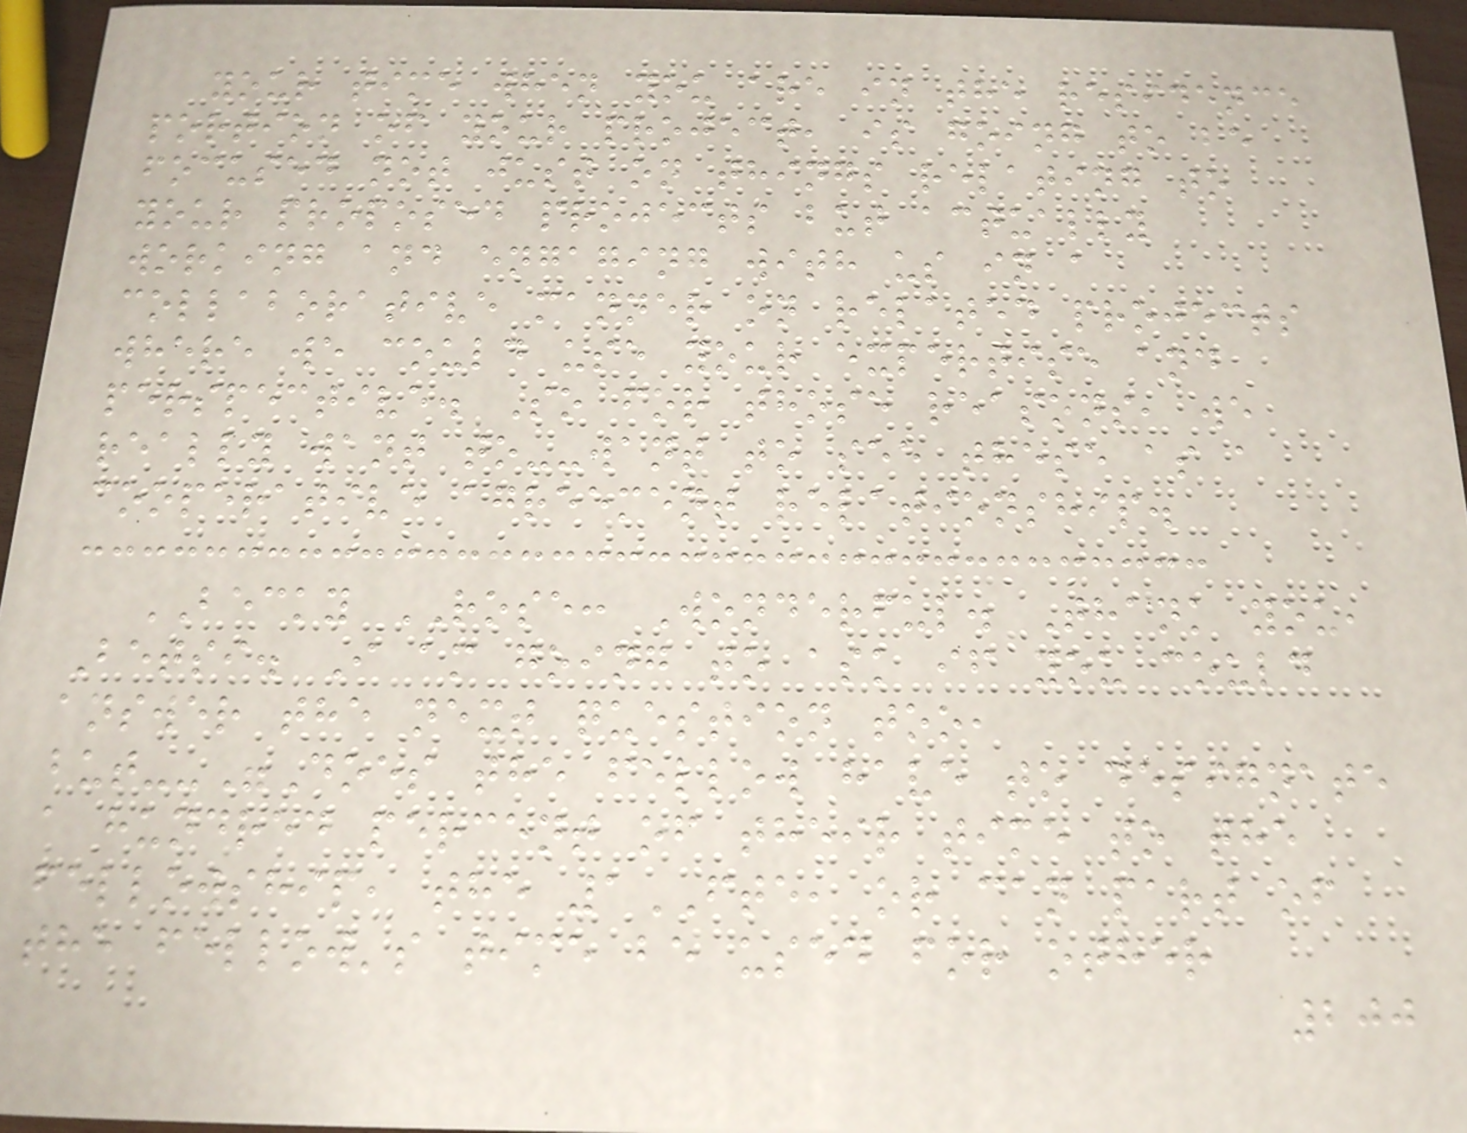your time when you are in the residence
portion of your project, is going to be
focused not just on things relating to
your proposed projects but actually
working and engaging with us in a
collaborative manner on related projects
where we could use your expertise and
perspective. So for those reasons, we
really want to--want to see these as a
cooperative agreement relationship.
BECKY ROSE: Wonderful. Thank you,
Betsi. I am going to ask if you could
answer the next question too,
but--"Does the fellow have to designate
a hundred percent of their time to the
fellowship, the 1FTE, or can part of
the fellow's time be used for other
200
